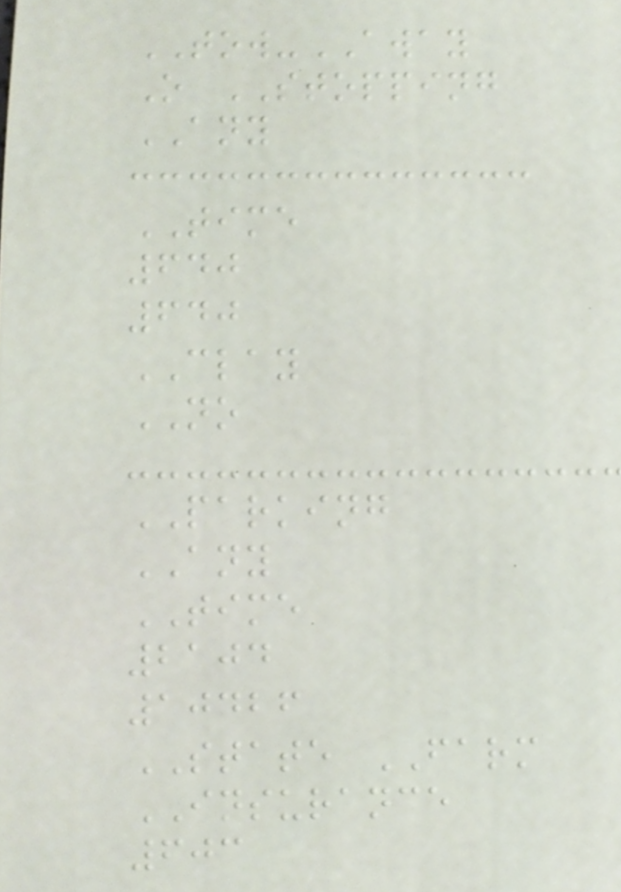TOW-AWAY
O STOPPING
ANY
TIME
640
640
CLAY
NO
PARKING
ANY
TIME
2104
10426
STATE FARM
INSURANCE
603
